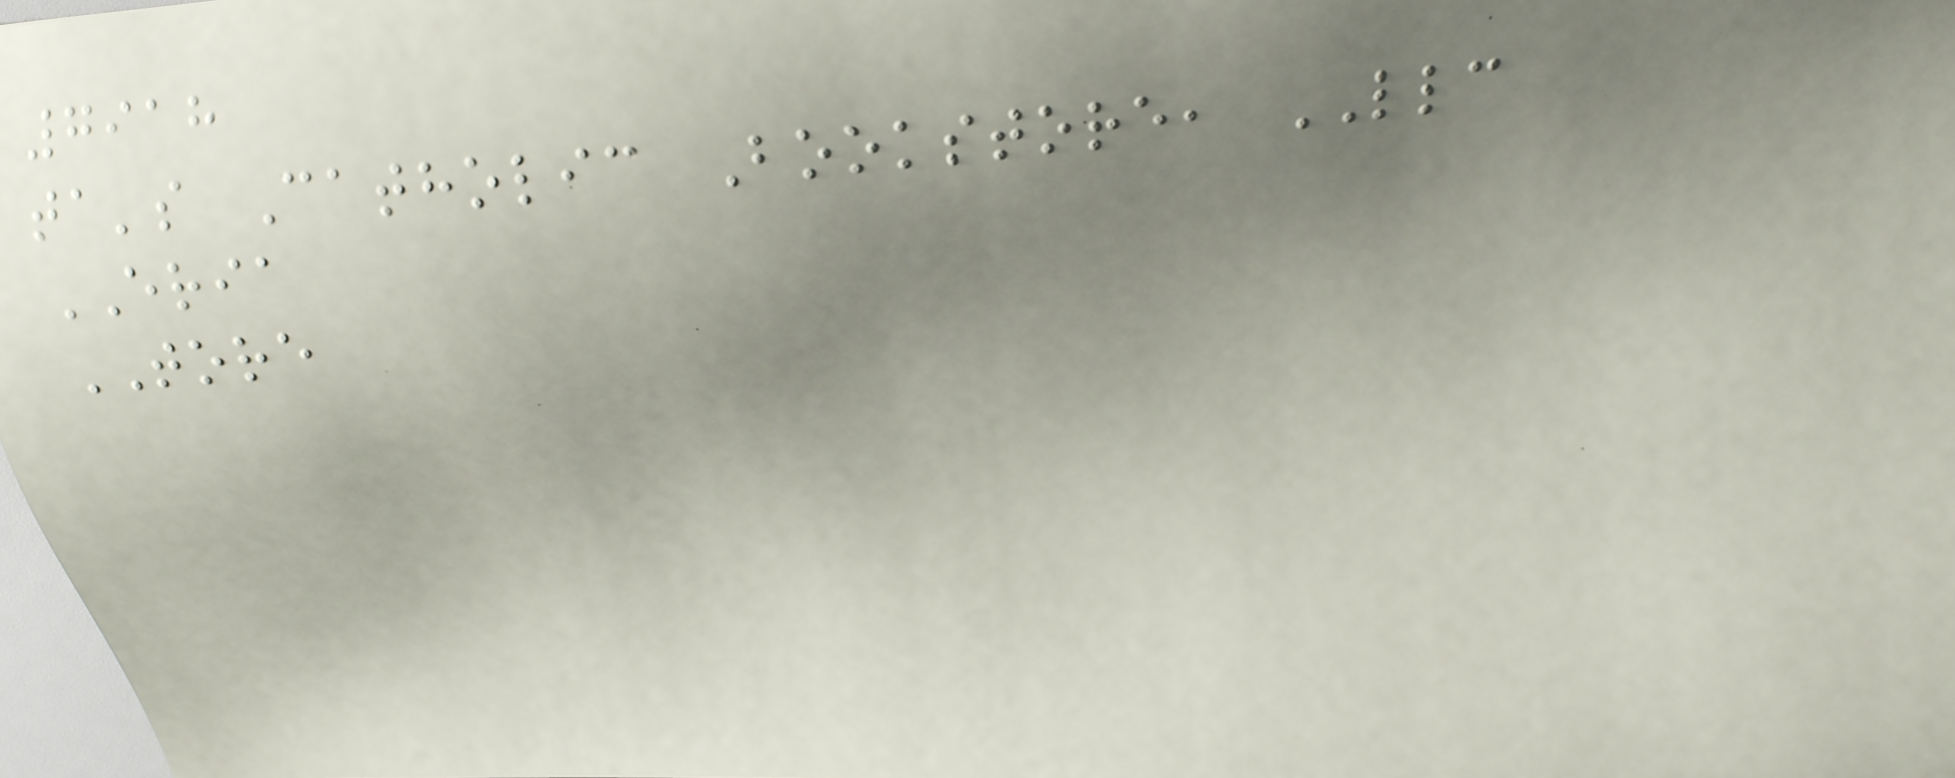7918
ta's Catholic Bookstore, LLC
ERIA
TORE
